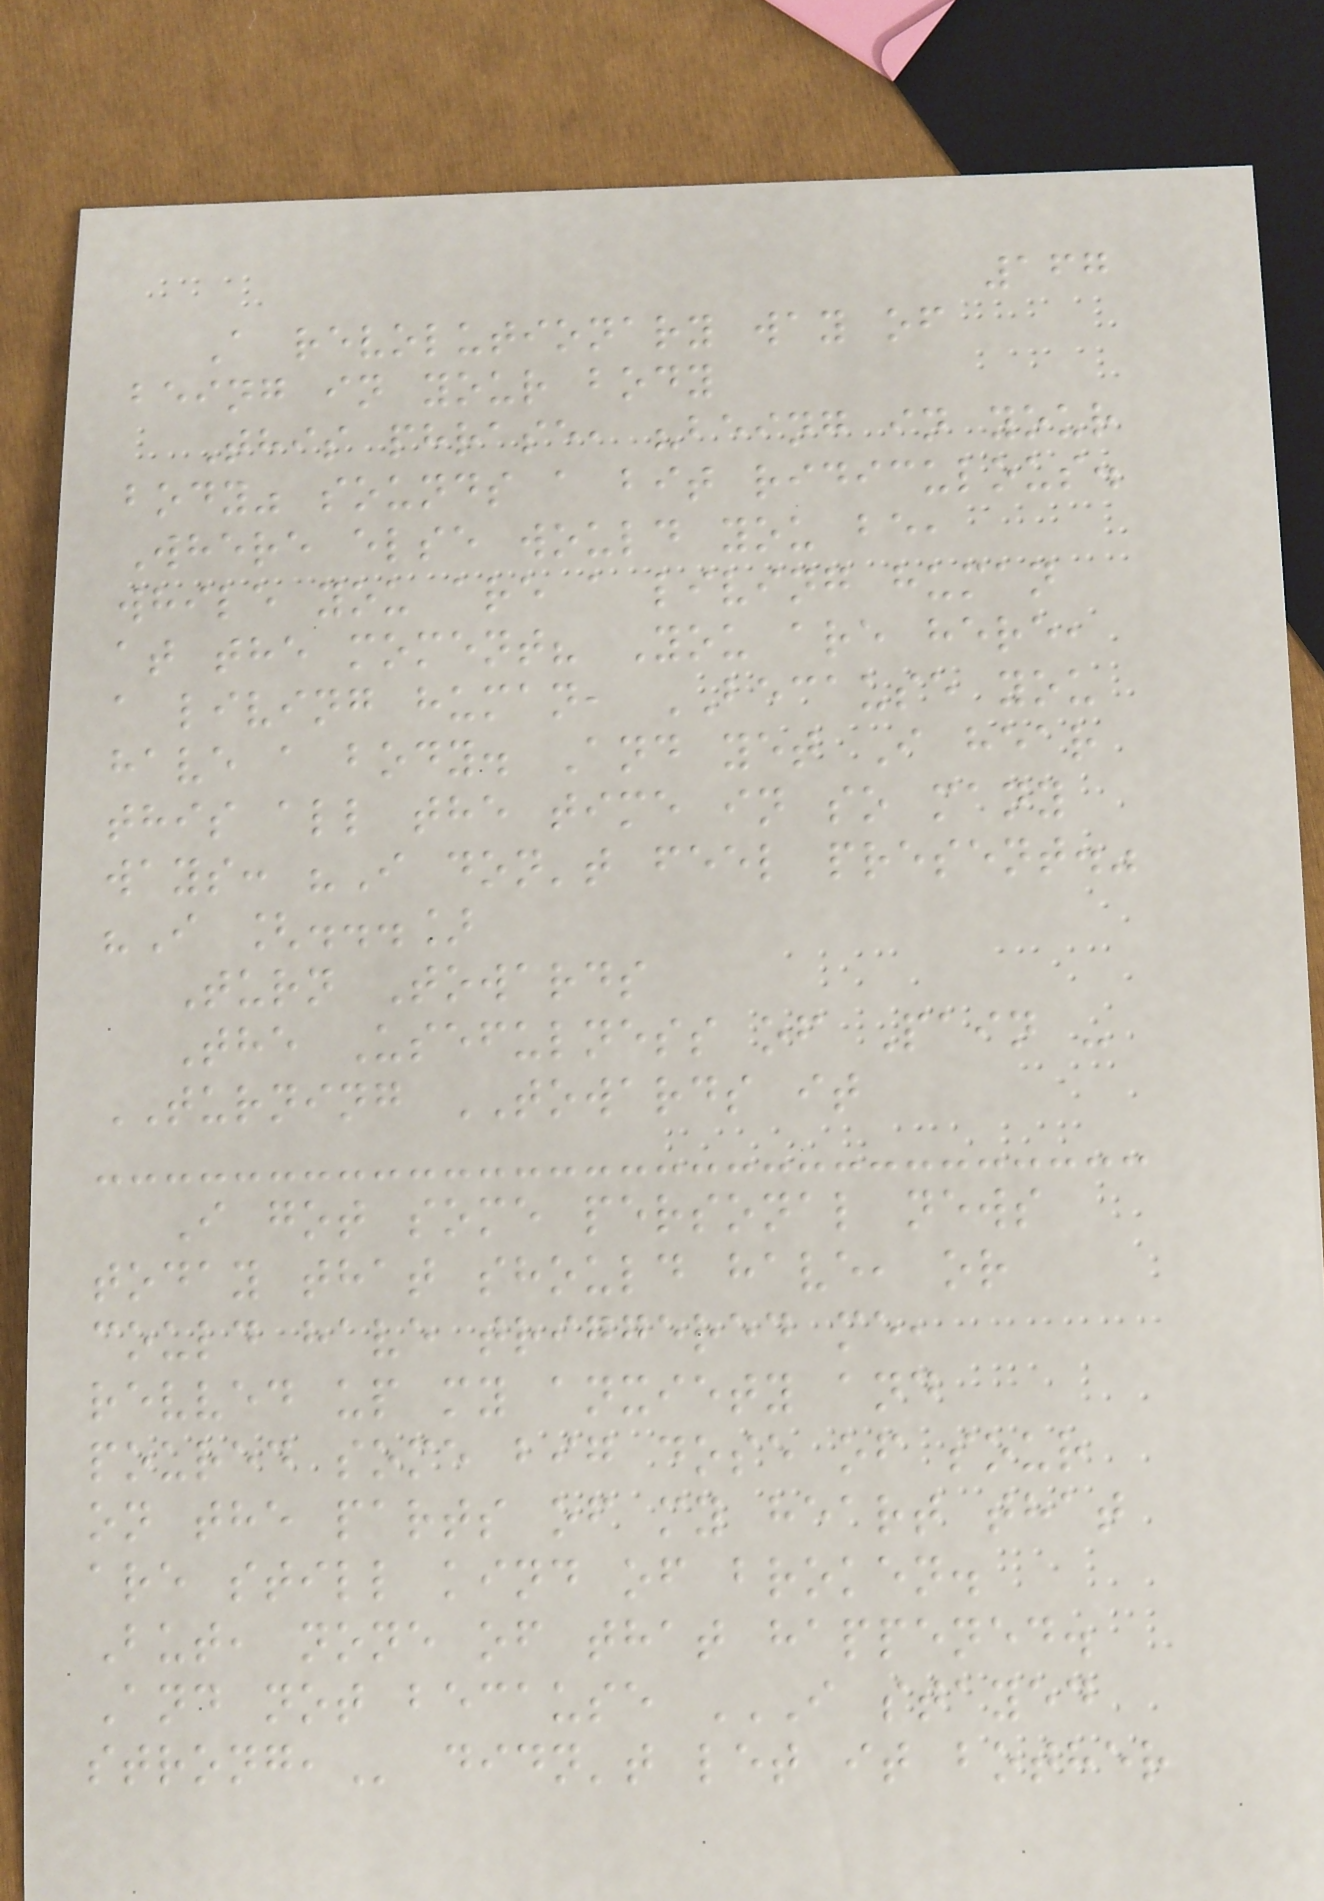167
A revolutionary way of
being in your body
This phrase, "being in your
body" sounds a bit ridiculous.
Where else would you be,
while you are a living human
at the moment? You are here,
a living human, BECAUSE you
have a body. And yet I hear
this all the time in so many
ways: "I don't feel present."
"I [...]
Turn Towards
The Usefulness of Pain -
TURNING TOWARDS it
I got some personal news
today that should have, or
could have triggered me,
revved up my anxiety and
poured some big dose of sour
on the parts of my heart that
are still kind of broken.
But, none of that happened.
And not because I STAYED
STRONG, didn't let it bother
